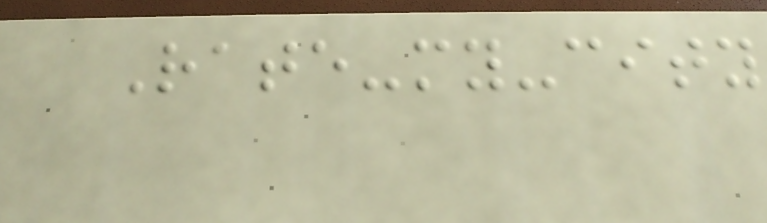Rate-my-city
